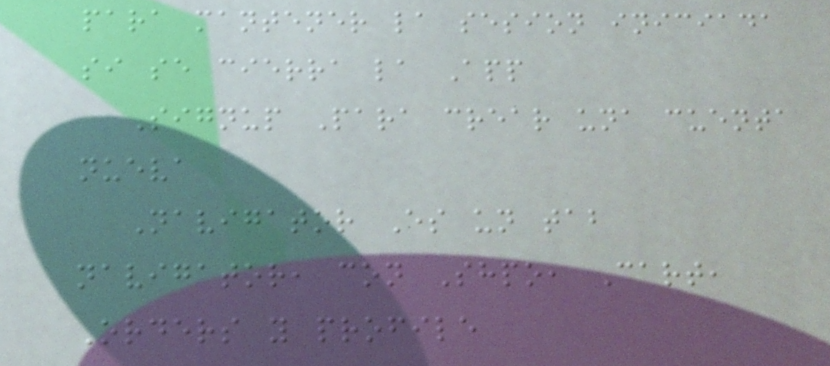para mantener la sesion iniciada
si se cierra la App
Signup Para crear una cuenta
nueva
Navigator Es un tab
navigator, con Shpo, Cart,
Orders y profile
